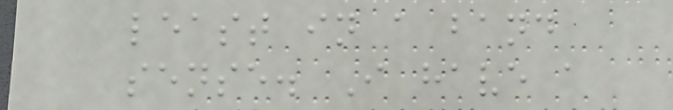least in a band
sense. I have a
